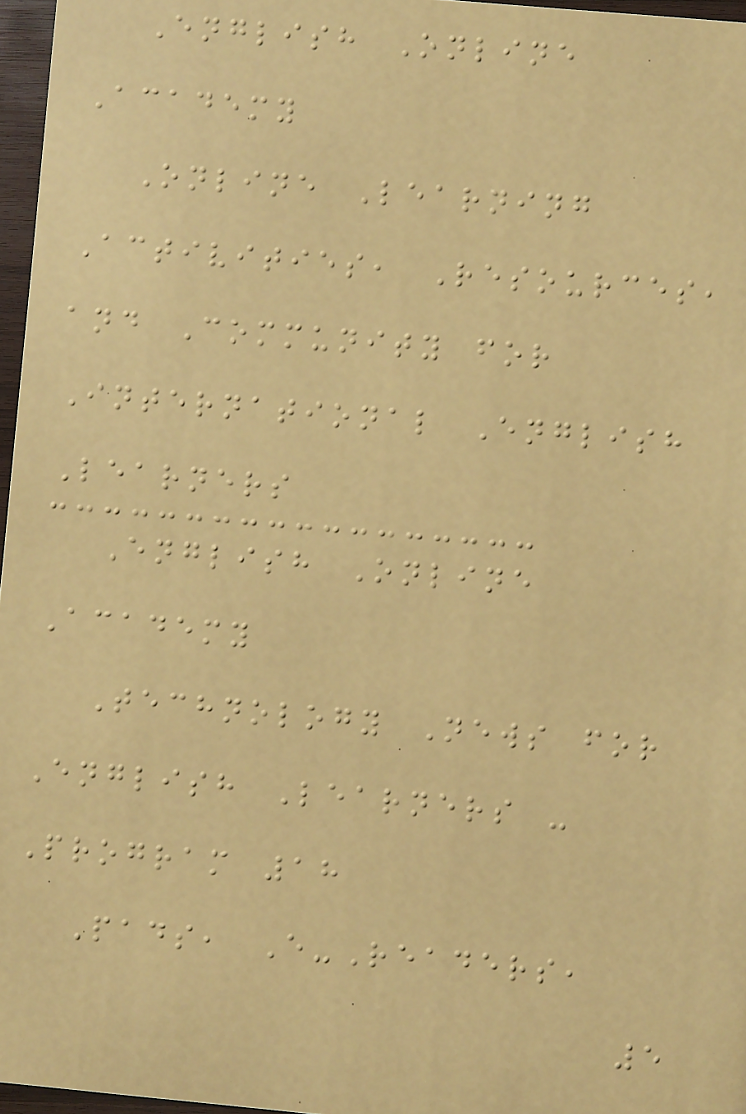English Online
Academy
Online Learning
Activities, Resources,
and Community for
International English
Learners
English Online
Academy
Technology News for
English Learners -
Program 18
Pads, E-Readers,
5
